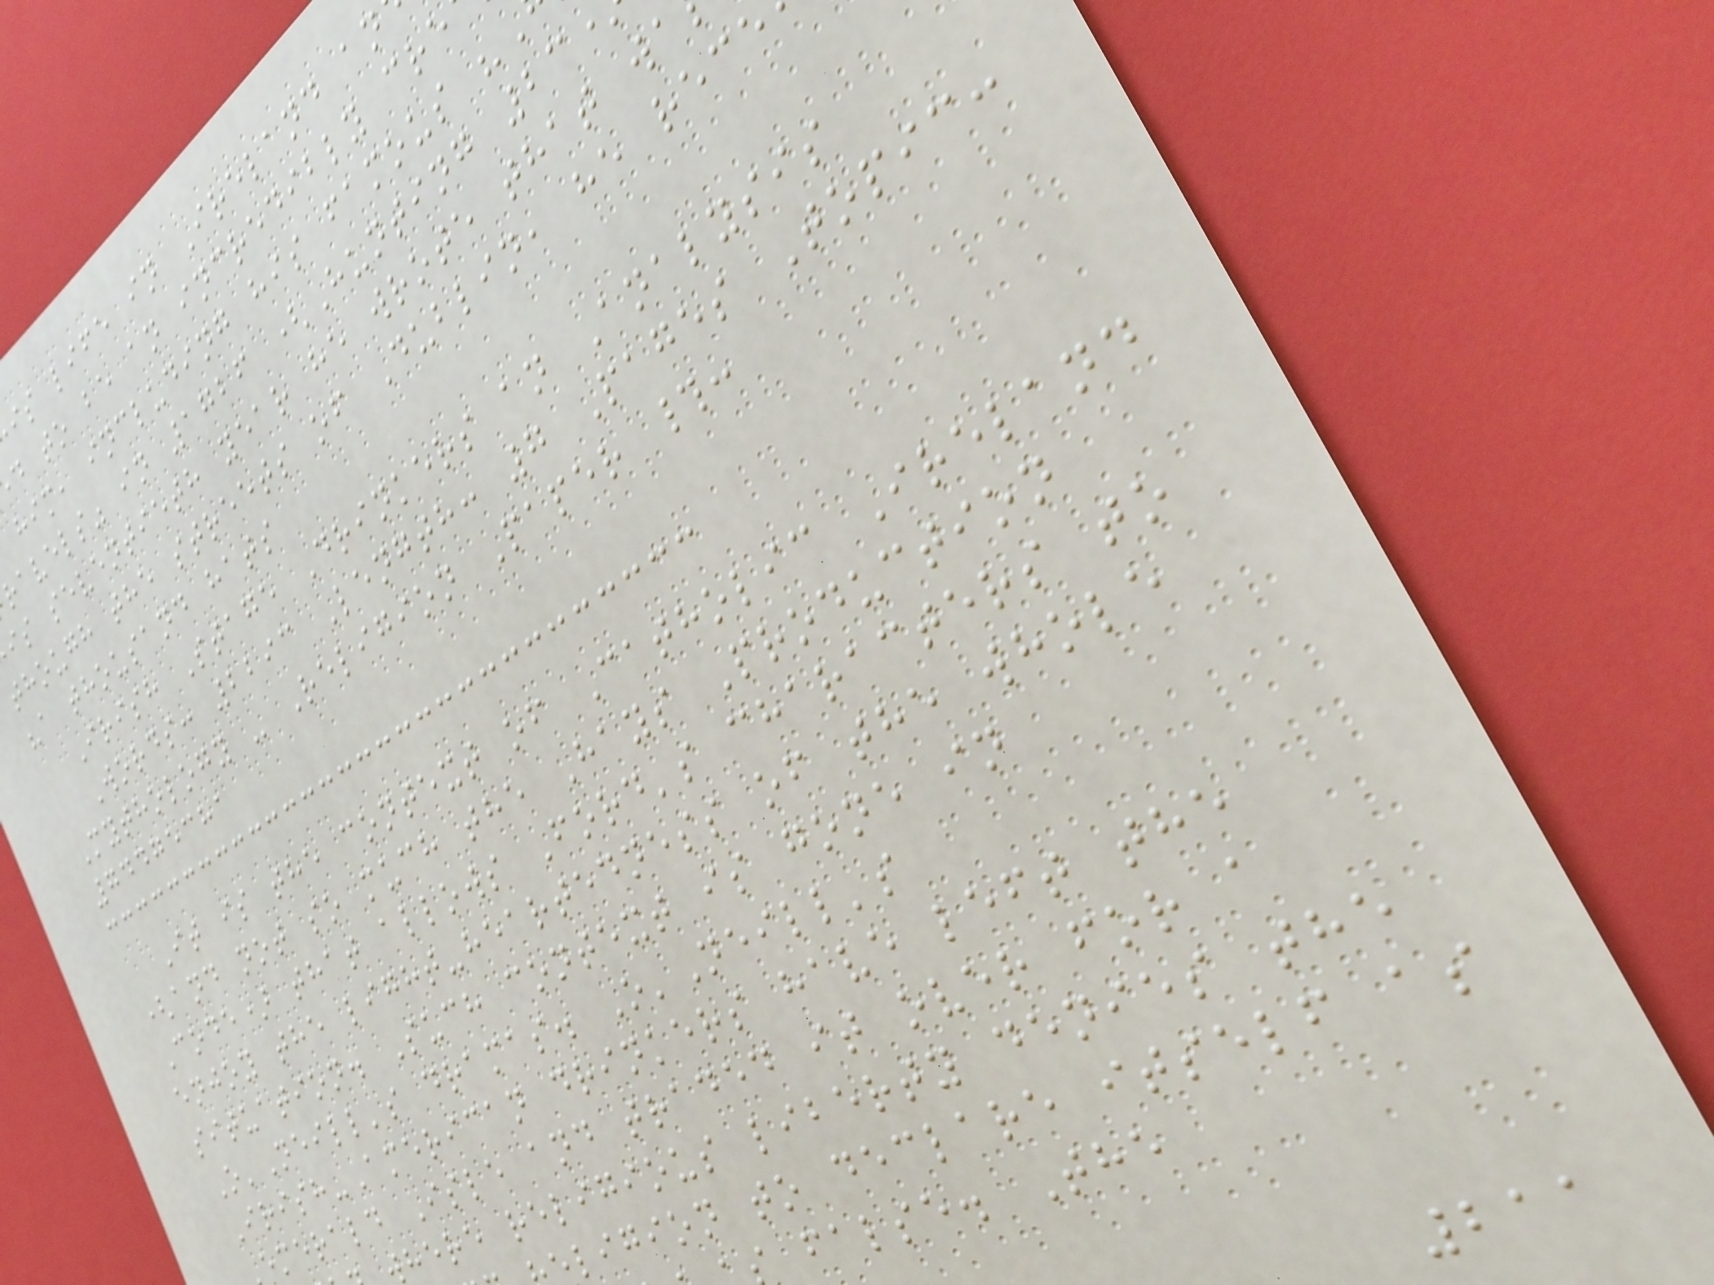is life in Ireland an
d to be an incredibly cre
him, including his famous
ravels" in 1726 (Hunting 23
is seventieth year he wrote that wa
though the streets of Dublin, he rece
"a thousand hats
Irish Stage Drinkers an Analysis
Words: 2293 Length: 7 Pages Topic:
Mythology - Religion Paper #:
74475381
It is the context of Catholic Ireland
(and not so much the Hays Production
Code) that allows Ford's characters to
enjoy the light-heartedness of the whole
situation. Such context is gone in
O'Neill's dramas. O'Neill's
Irish-American drinkers have left the
emerald Isle and traded it over for a
here religious liberty denies the
ligion to declare itself as
false. The
211
